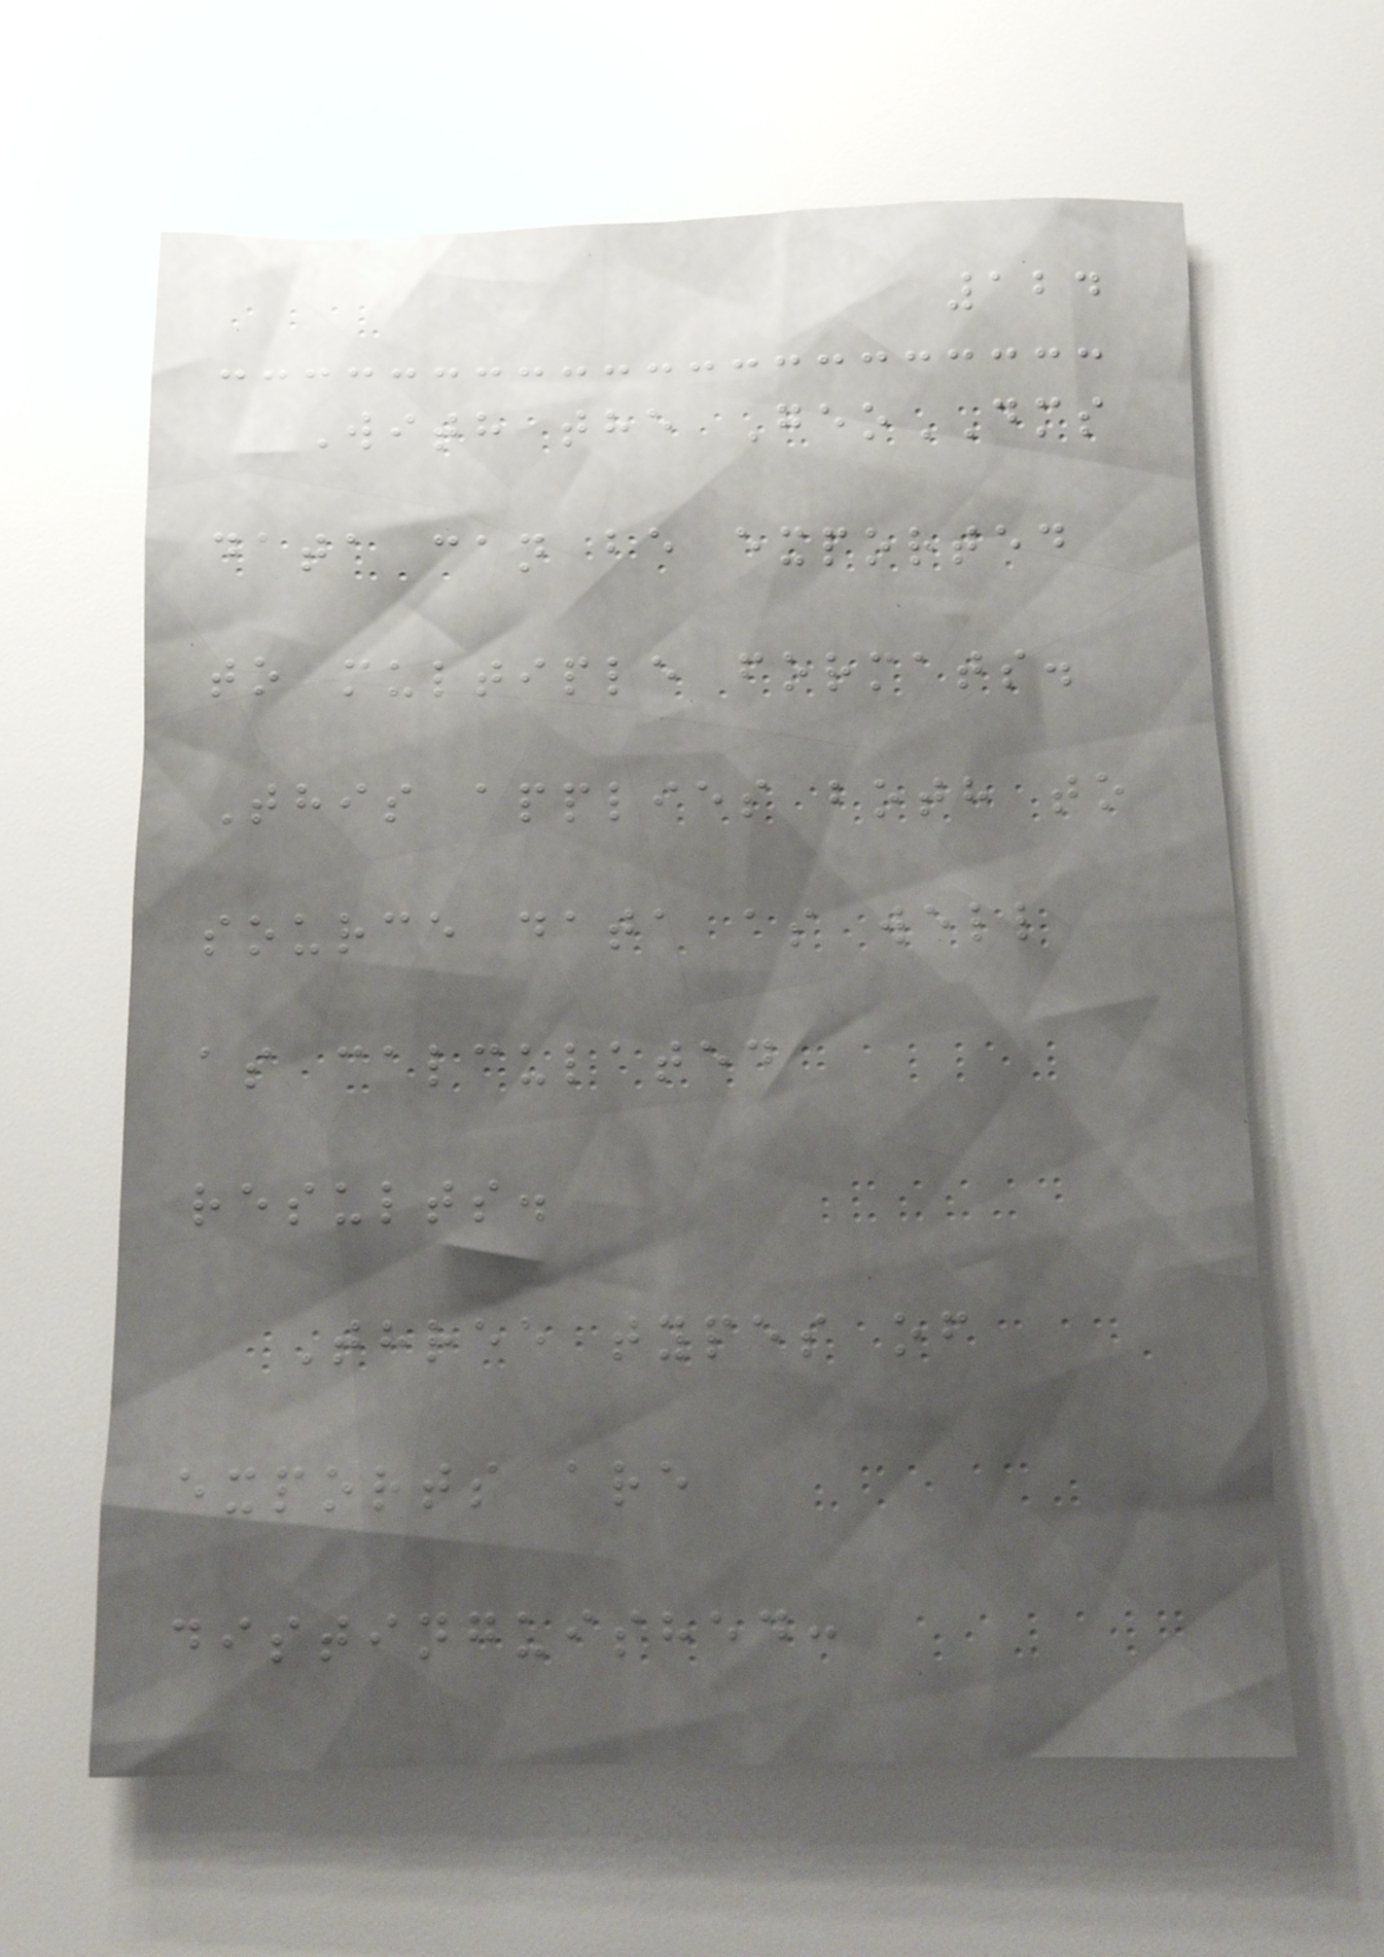124
With the GeoDMS
data can be exported
to multiple formats.
This applies both to
source data as well
as calculated
results.
Three types of
exports are
distinguished:
